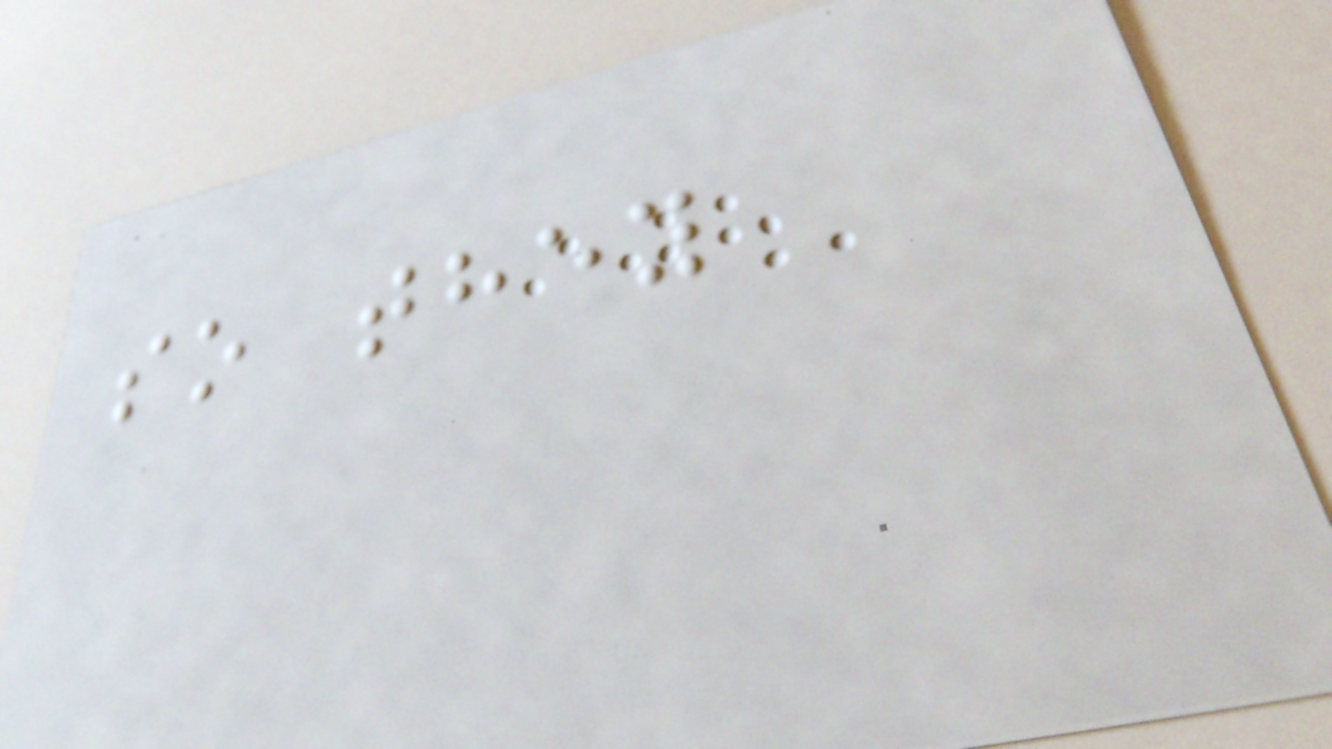so they
